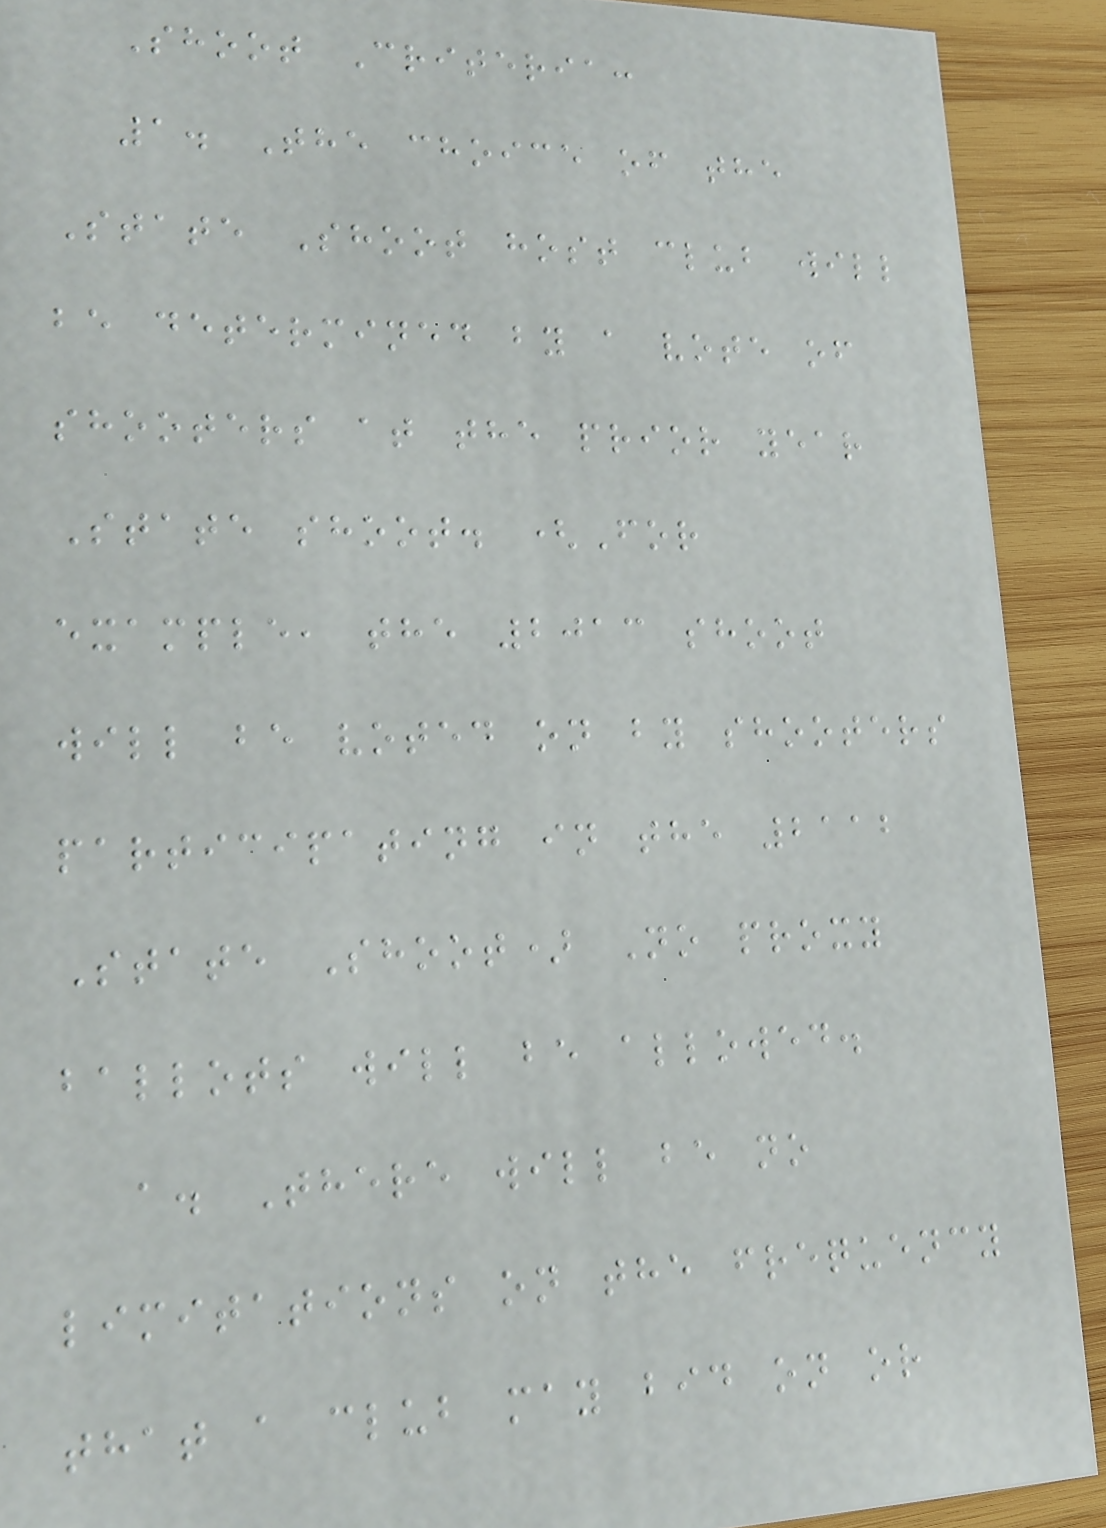Shoot Criteria:
1. The choice of the
State Shoot host club will
be determined by a vote of
shooters at the prior year
State shoot. (For
example, the 2013 shoot
will be voted on by shooters
participating in the 2112
State Shoot) No proxy
ballots will be allowed.
a. There will be no
limitations on the frequency
that a club may bid on or
